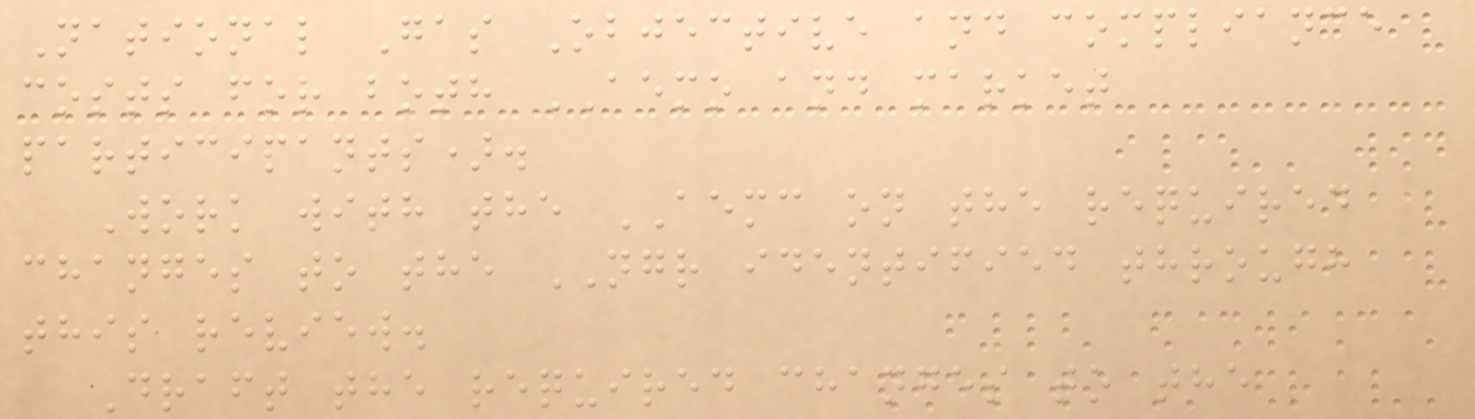National Gas Objective and compliance
costs for both AEMO and market
participants).
Work with the AEMC on the required
changes to the NGR identified through
this review.
Draft the required changes to the
